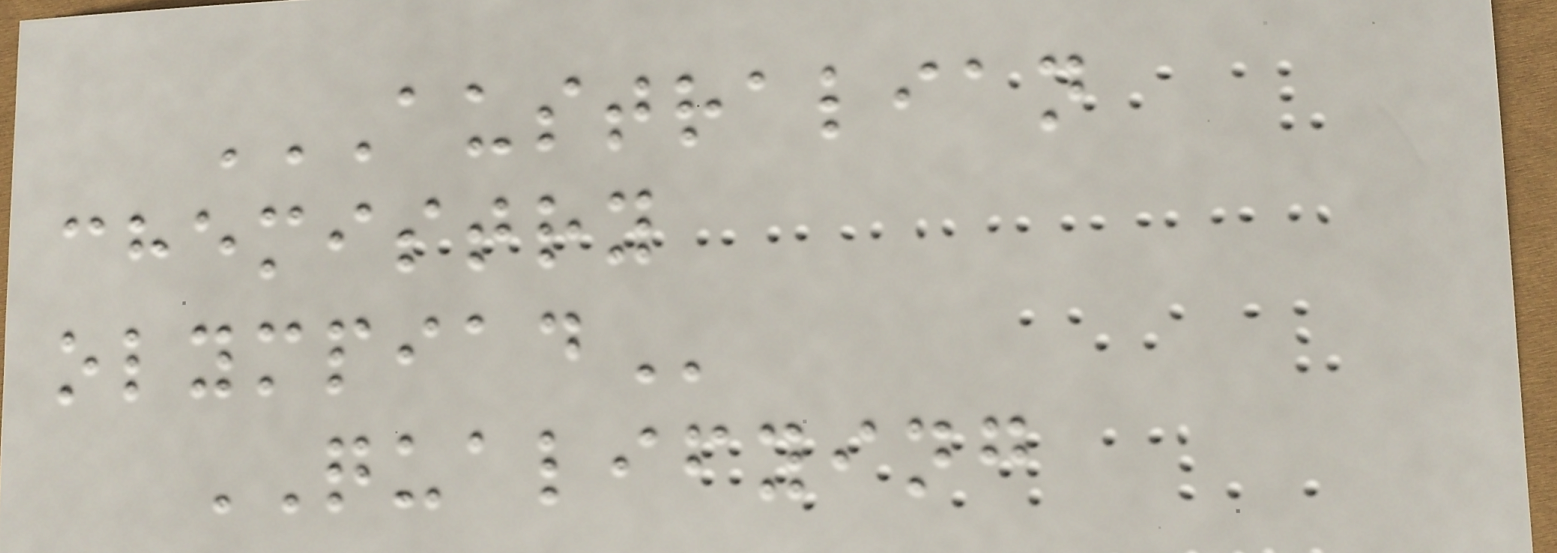AUSTRALIAN
CHEMISTRY
OLYMPIAD
QUALIFYING
